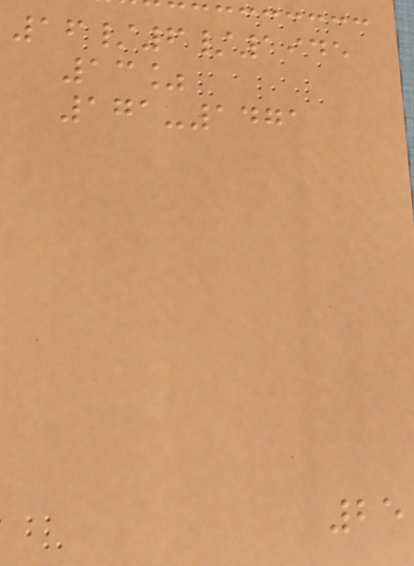16/6/1945
13%
171-1471
25
